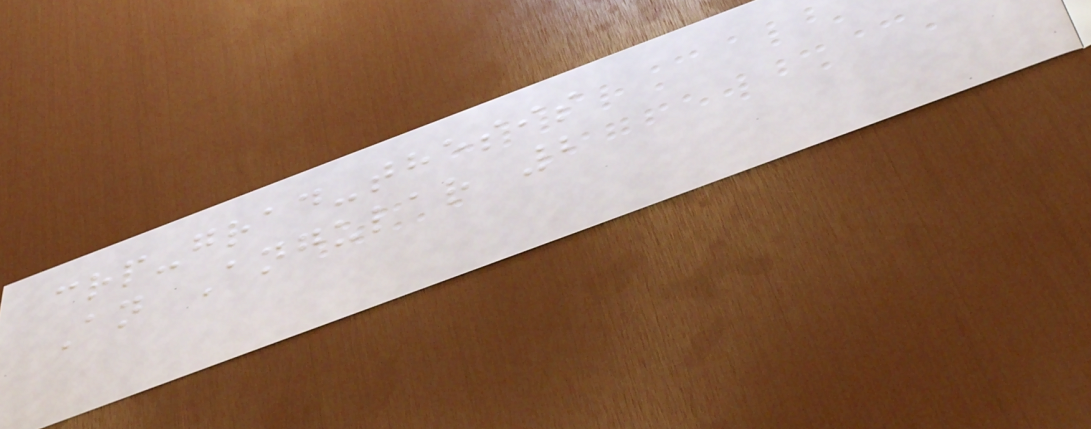crp-grad-thesis
An Angular 2
